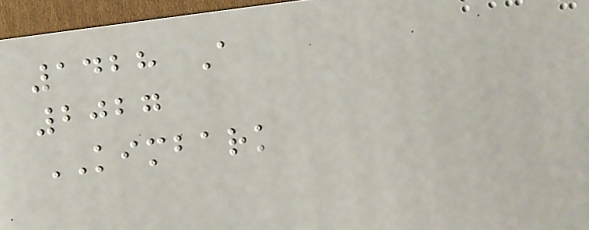1428 A
2027
KIMBARK
